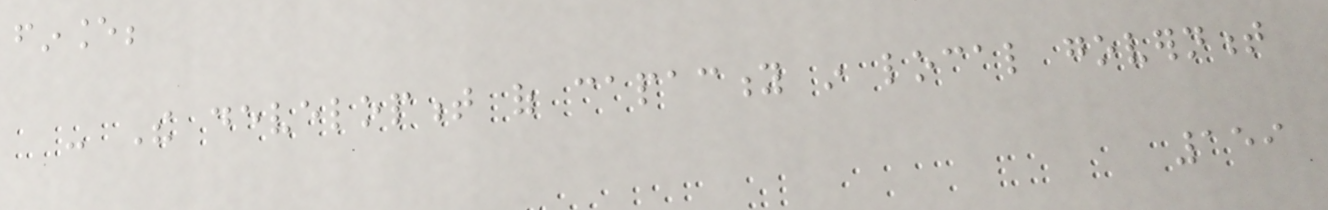finance;
- The development of capacity in local government
159
